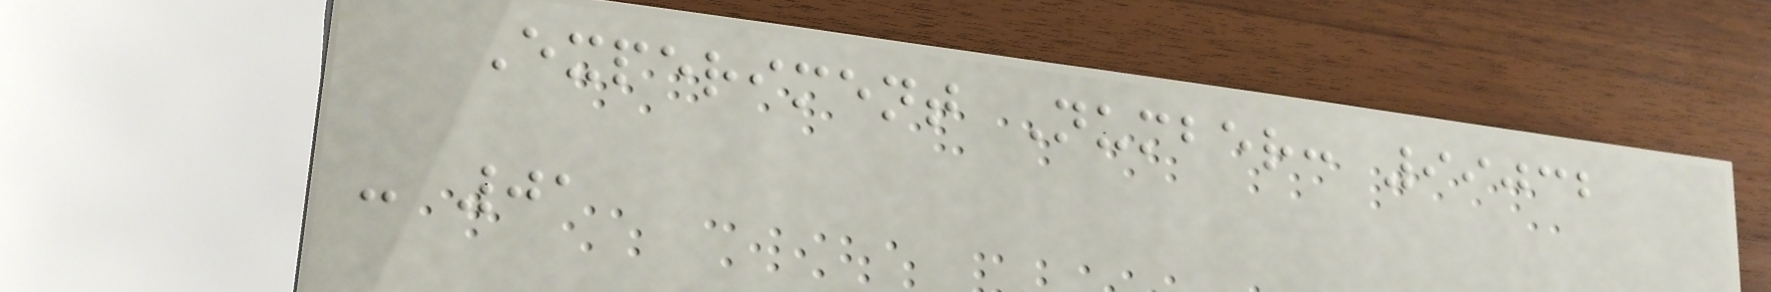Experiment Number: 99032
- 01
